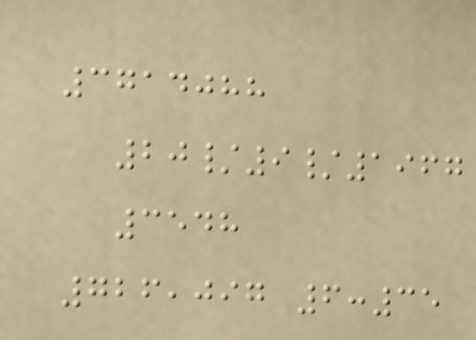3714088
20/9/1967
3548
726,097 6:35
